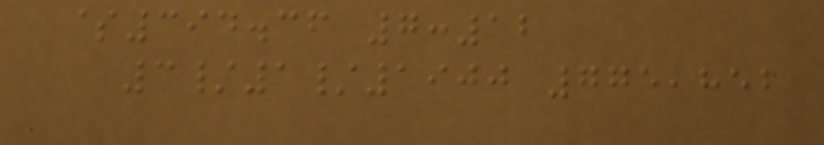$394.36 7:12
3/1/1900 775,852
